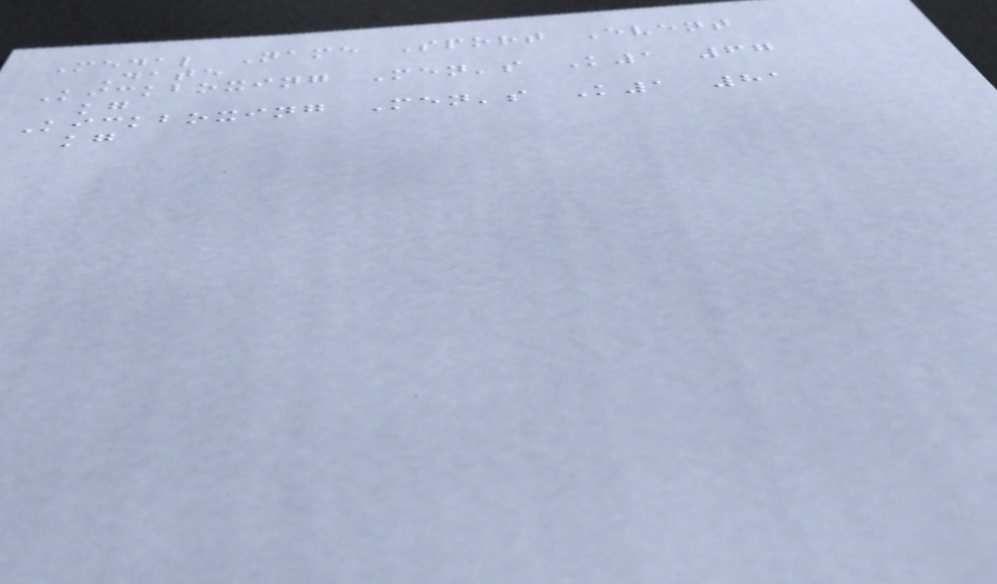Medal Name Sport Event
Date
Kickboxing Men's K1 67
kg
Kickboxing Men's K1 81
kg
